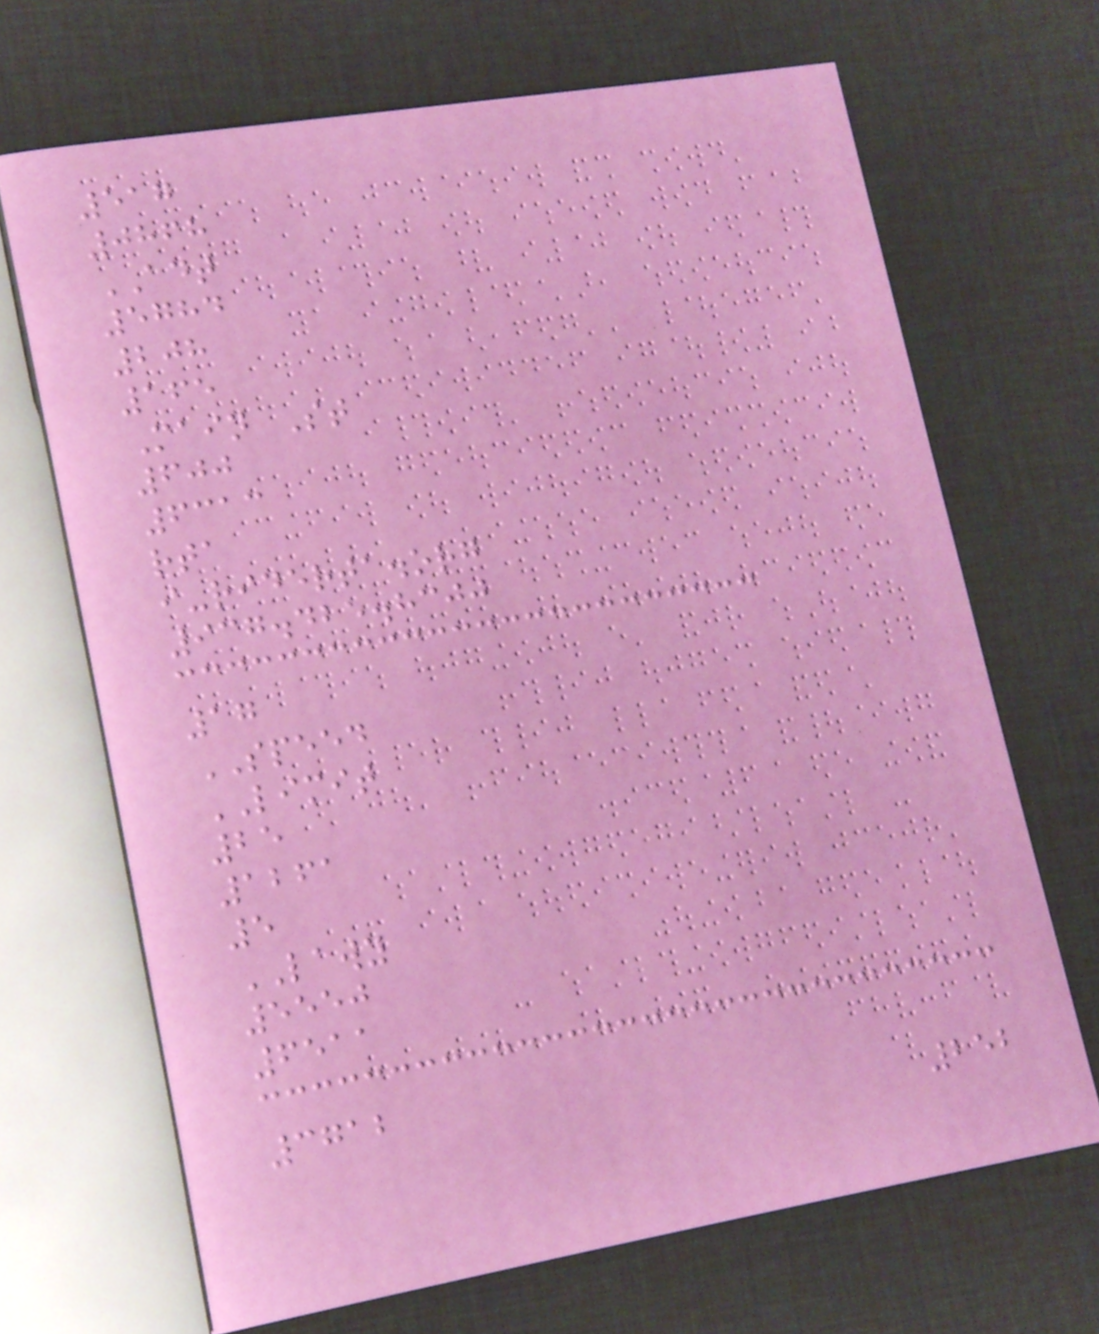517
0868
ADT
5784
208
165
Main St
600
6313
rta
i-riderta.org
937.425.8300
17
SPEED
LIMIT
25
1261
5
LAWY
5550
6511
3712
252
